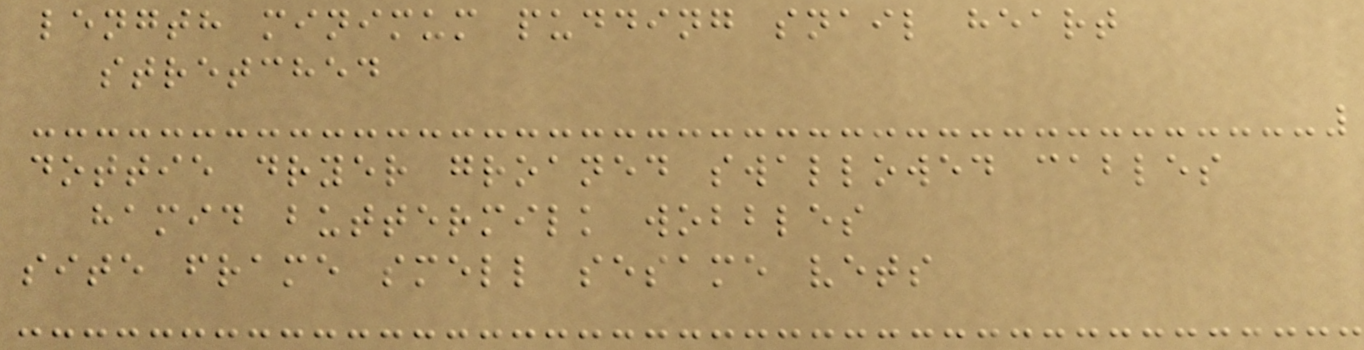length minimum pudding snail heart
stretched
dottie dryer groaned swallowed cables
hamid buttermilk wobbles
site frame smell sesame vets
